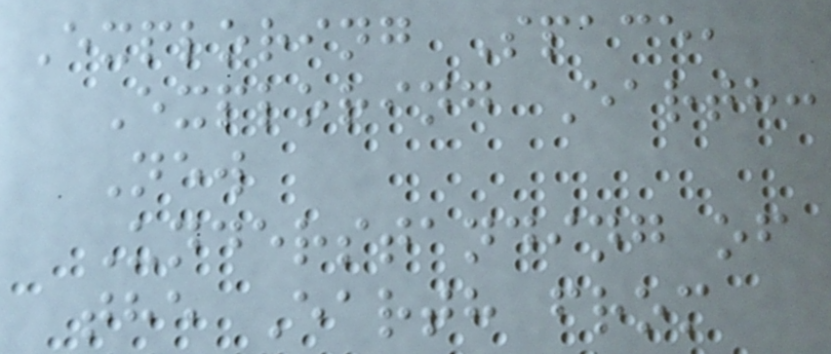Exploring Space,
Exploring Earth:
New
Understanding of
the Earth from
